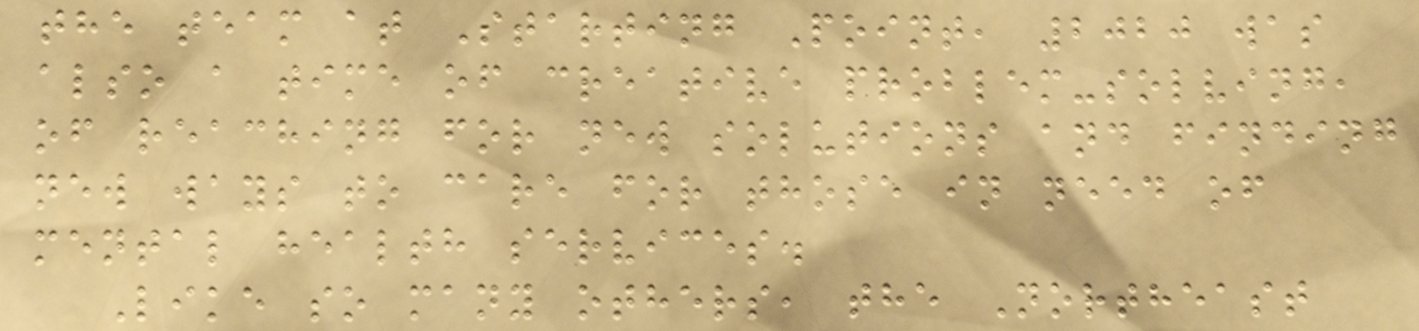the team at Starting Point, 2020 was
also a time of creative problem-solving,
of reaching for new solutions and finding
new ways to care for those in need of
mental health services.
Like so many others, the Northeast
